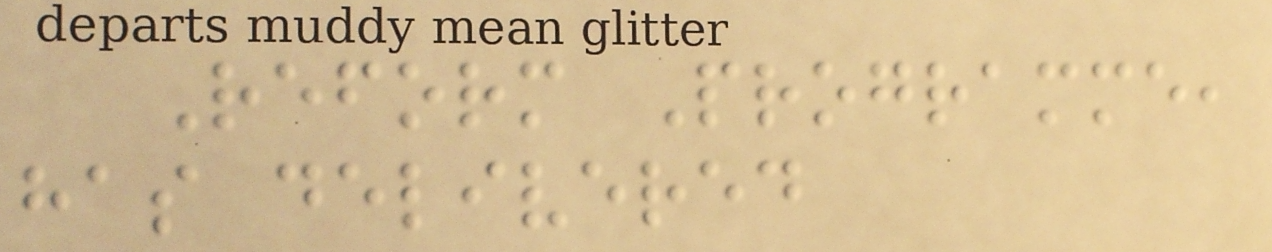Reform Programme,
has delivered
